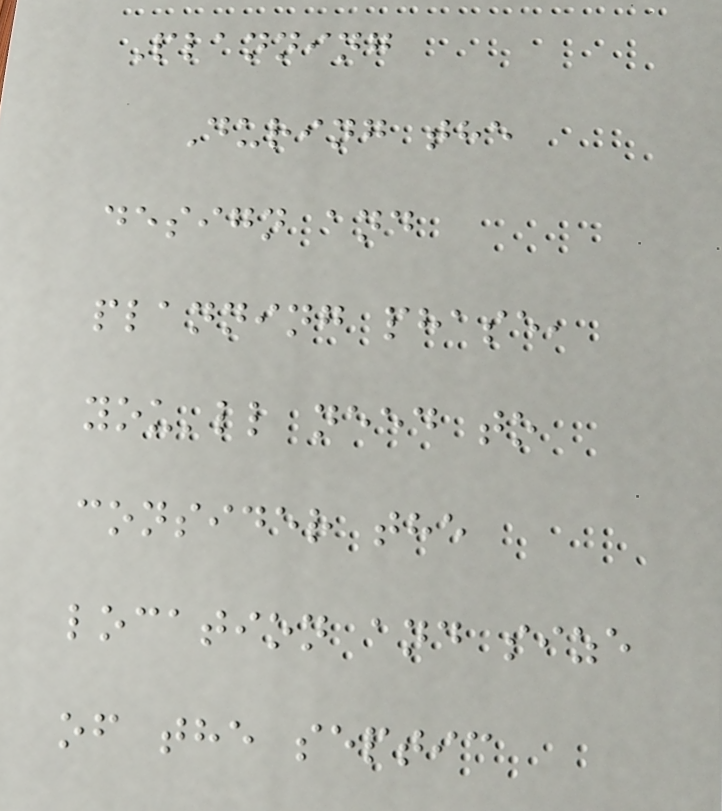Planning
During the
design and
planning phase,
you'll need to
consider the
location and size
of the septic
